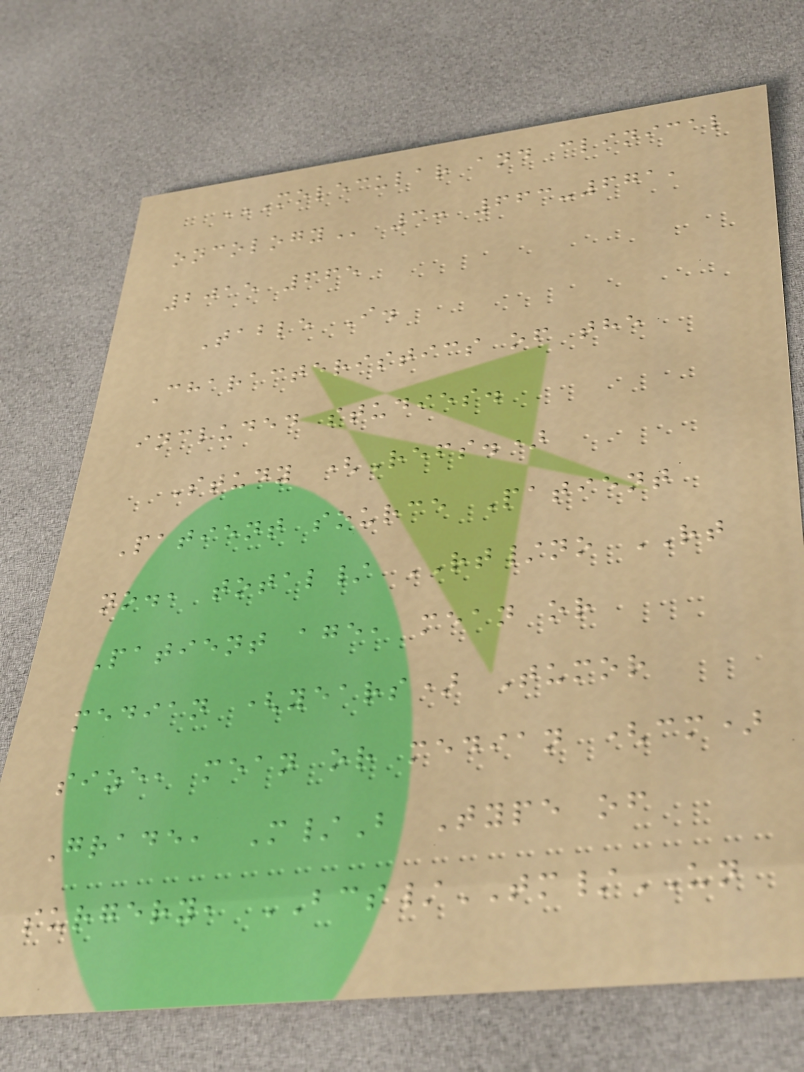MOLECULAR AND CLINICAL
ONCOLOGY 3: 663-671,
2015 665
Table I.
Characteristics of the
included studies.
Study (Refs.)
Patient source Patient
no., total/ RT/no RT
Patient age, mean or
median (years) Tumor
size, mean or median (cm)
Grade, M/B Type of
surgery, BCS/TM/UN
